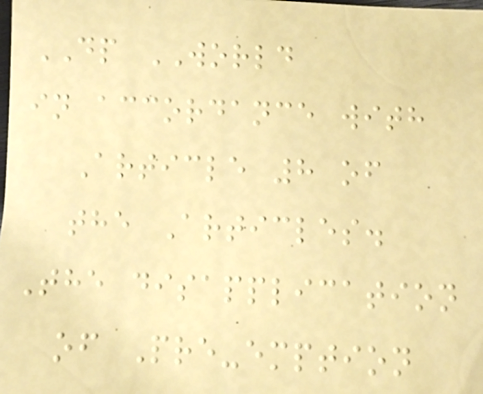DP WORLD
in accordance with
Article 8 of
the Articles.
The disapplication
of Pre-emption
